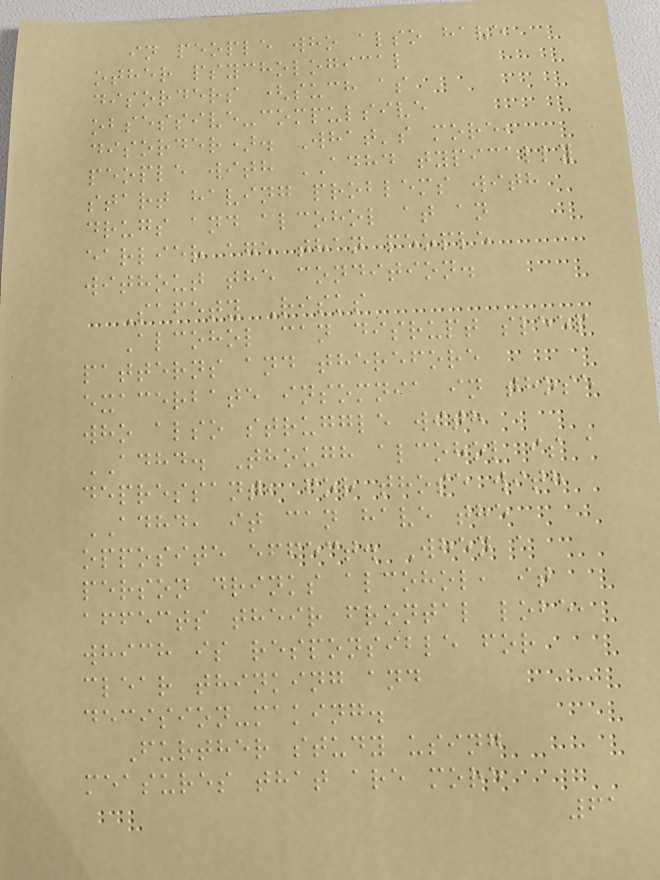in people who also have
other psychological
disorders (such as
obsessive-compulsive
disorder). What's more,
people with ADHD typically
start having problems with
drugs and alcohol at an
earlier age than people
without the condition.
Safety Risks
Alcohol can disrupt sleep
patterns and therefore
exacerbate insomnia in those
who also struggle with
ADHD. Though alcohol is a
depressant, for those with
ADHD, it can have the
opposite effect. When a
person drinks alcohol, it
affects their frontal lobe,
which is responsible for
clear thinking and
decision-making.
Further study using
measures that are more
61
